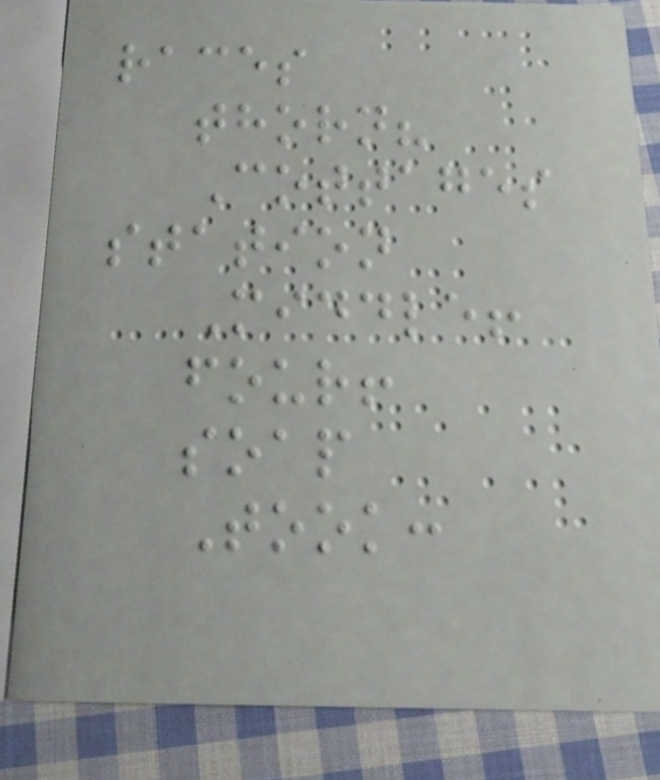races
thorn?
Cottages
station
Middle!
four!
soap
Took:
